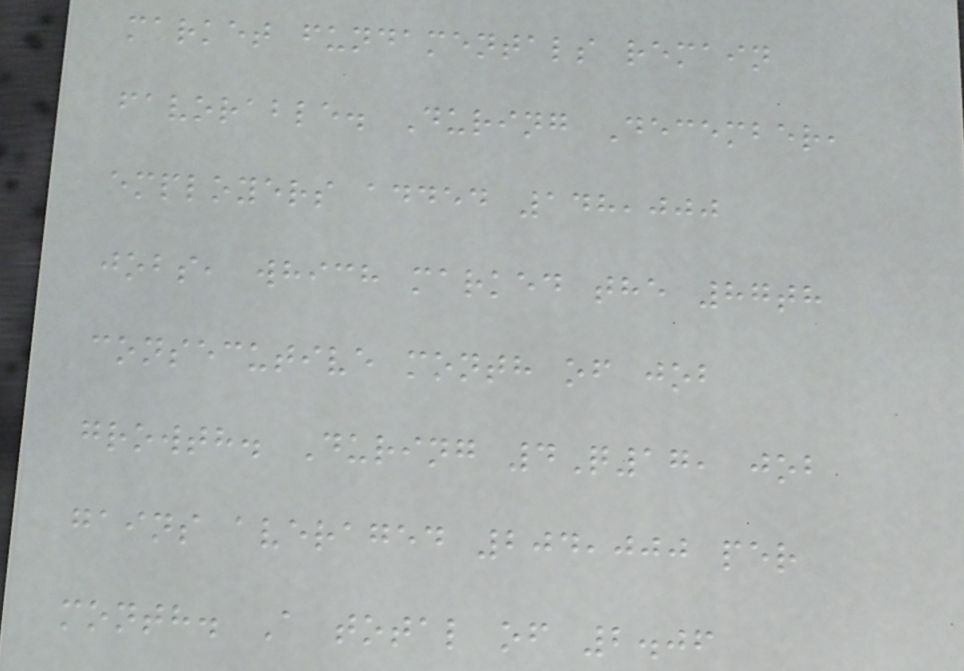market fundamentals remain
favorable. During December,
employers added 148,000
jobs, which marked the 87th
consecutive month of job
growth. During 4Q17, job
gains averaged 204,000 per
month. A total of 2.06
